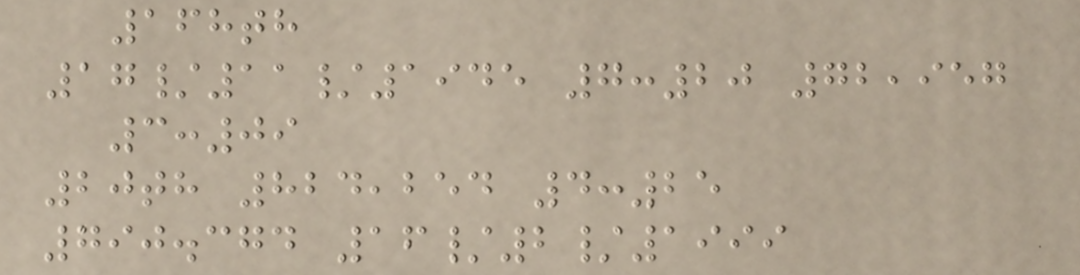168th
17/11/1945 7:20 72,957
3:09
20th 824,254 4:25
790.374 16/2/1999
